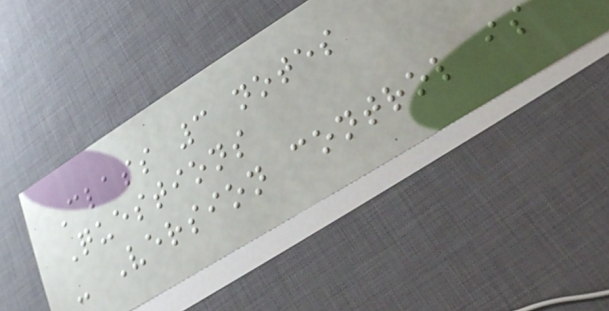Class 3 notes
Questions
- Version control is
